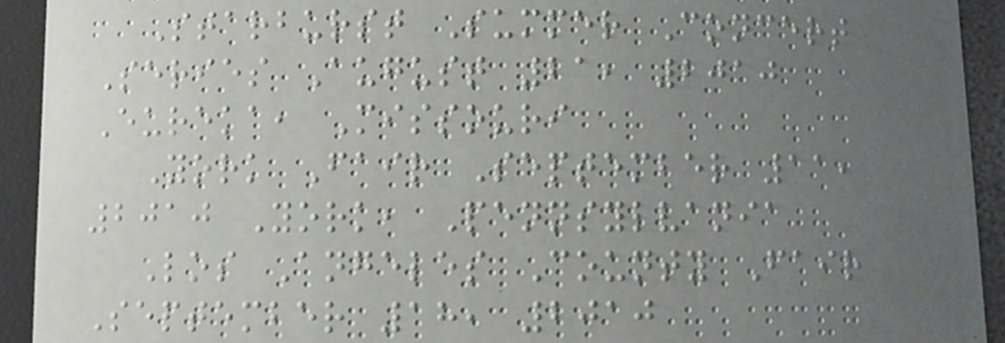Starburst Summer Concert
Series August 21, 2010
Eureka, Missouri
York Fair September 11,
2010 York, Pennsylvania
Los Angeles County Fair
September 18, 2010
